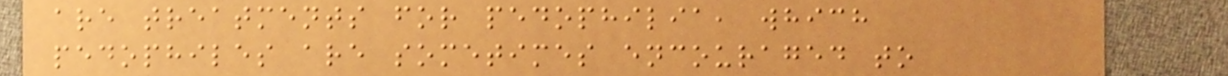are treatments for pedophilia, which
pedophiles are sometimes encouraged to
